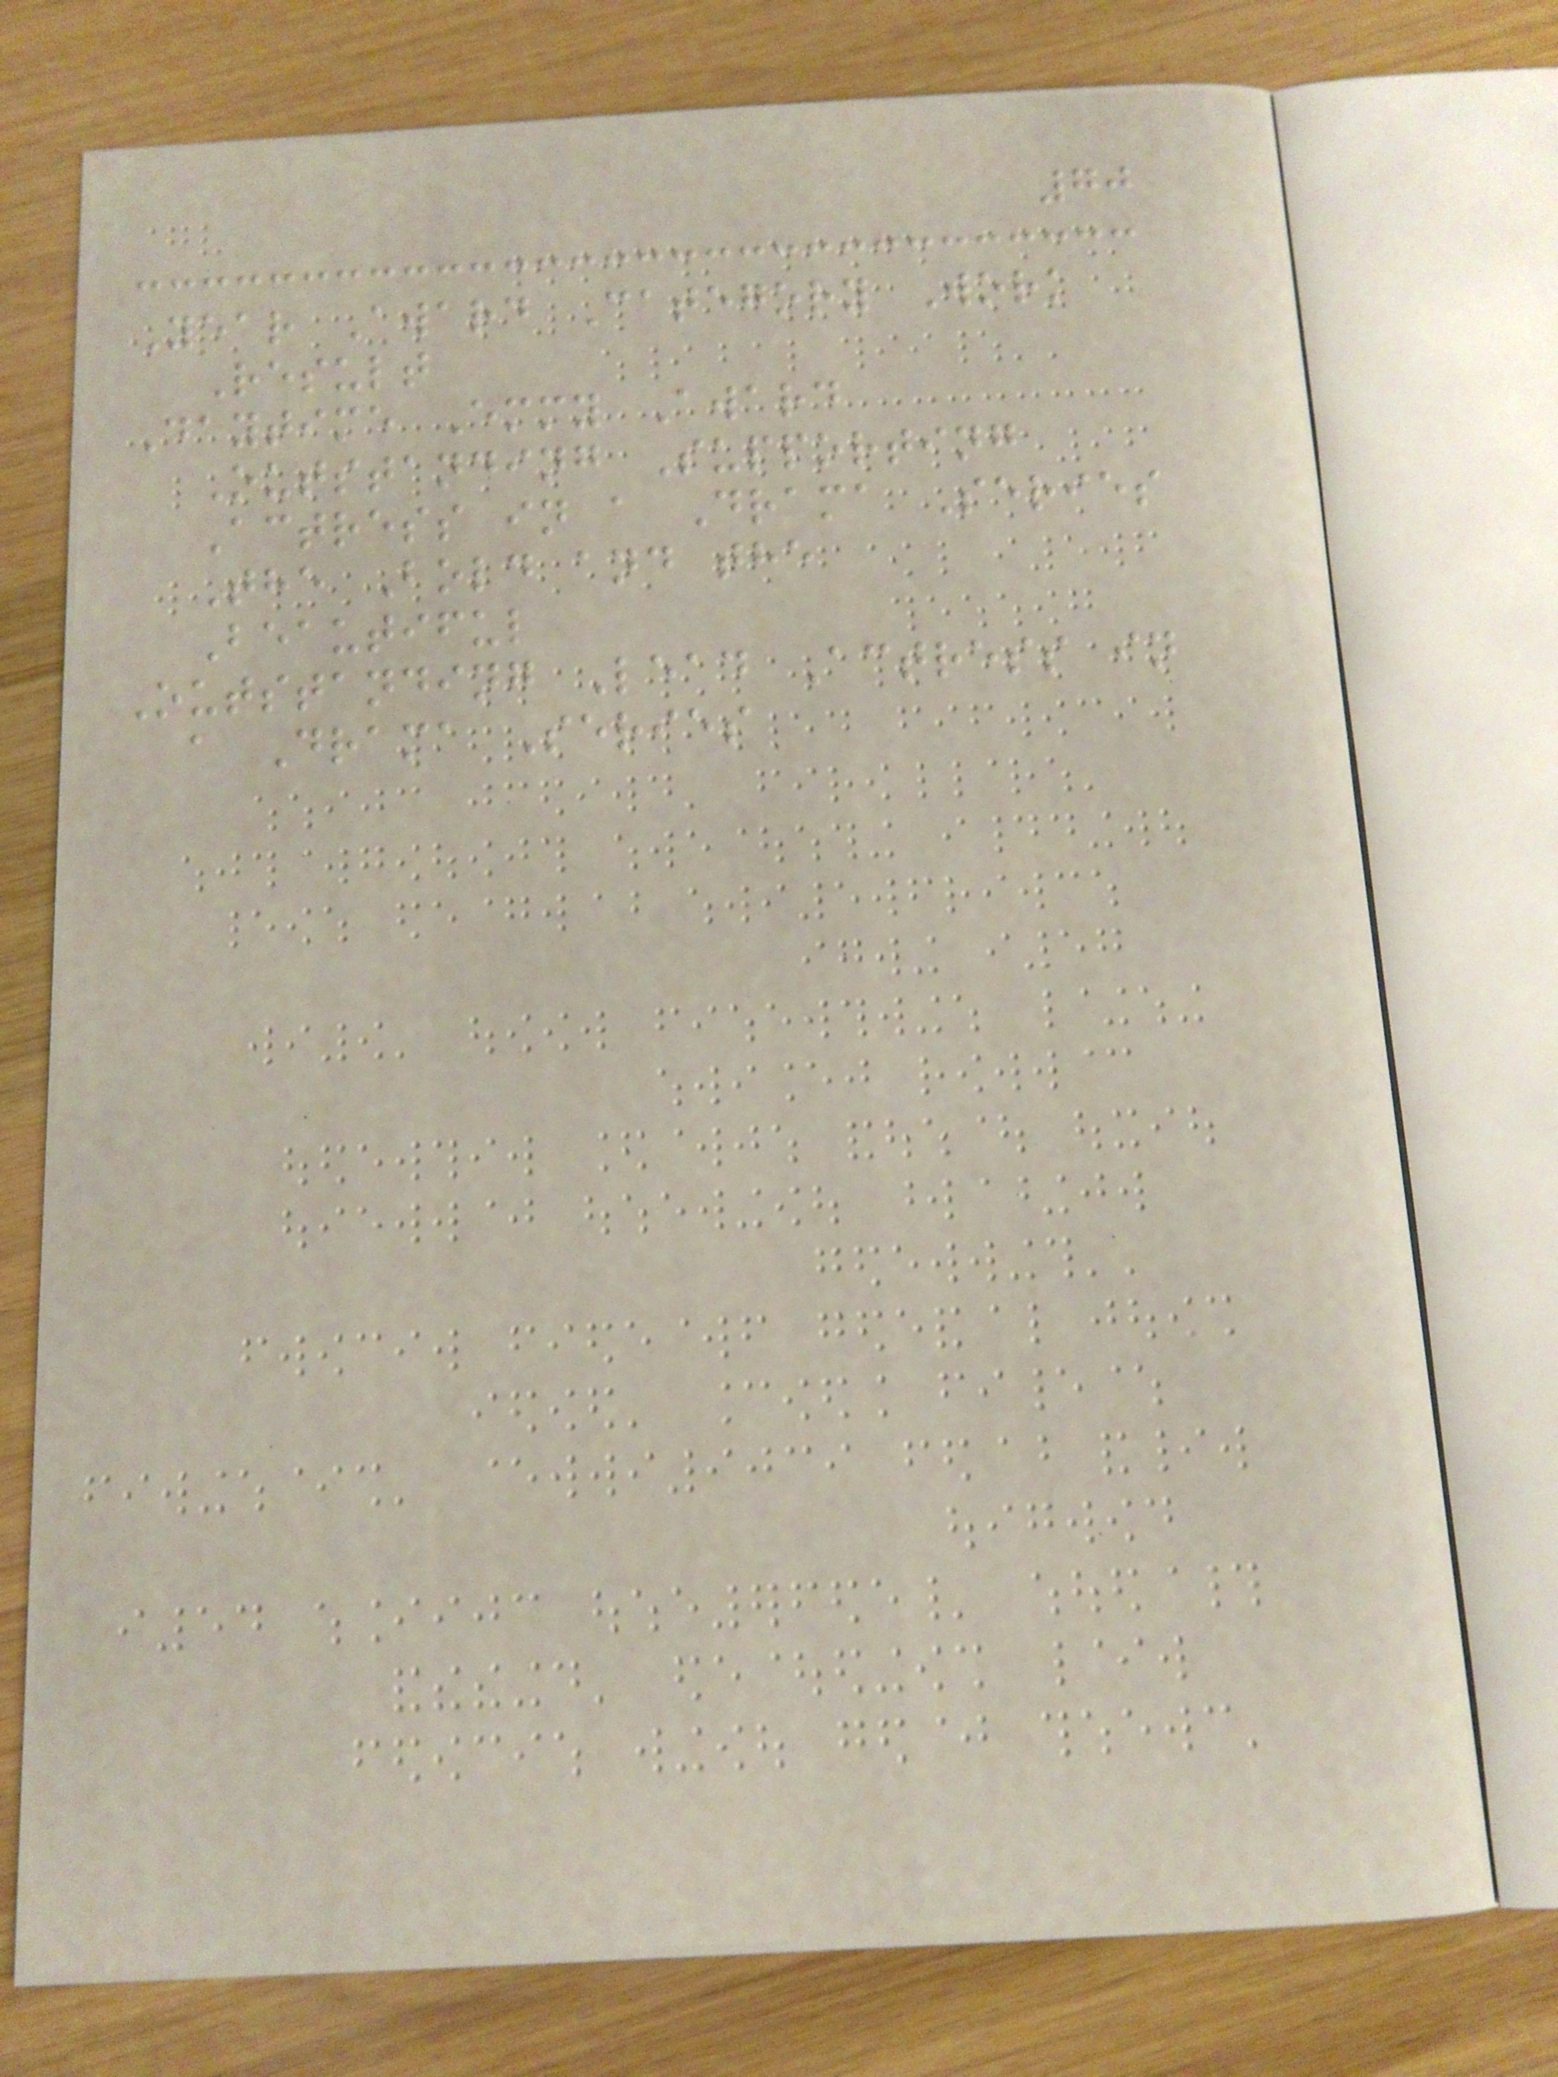70
Year Award Category Work
Result
Daytime Emmy Award
Outstanding Supporting
Actress in a Drama Series
The Bold and the
Beautiful
Outstanding Lead Actress in
a Drama Series
